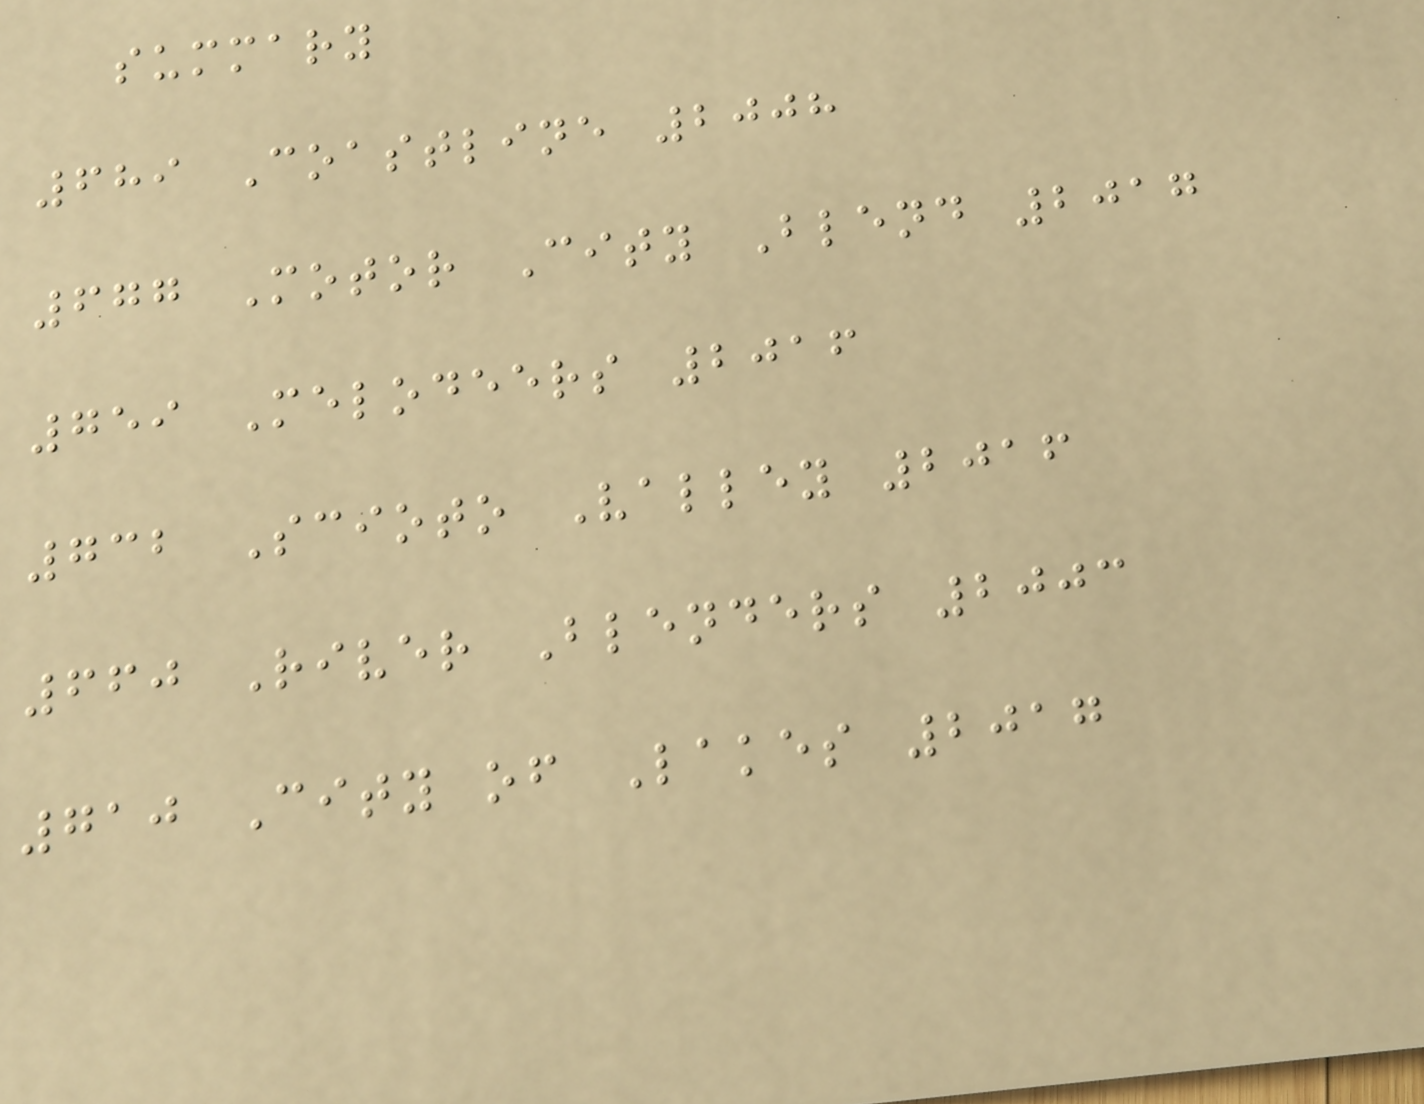summary
689 Coastline 2008
677 Motor City Blend 2017
759 Melodeers 2016
732 Scioto Valley 2016
660 River Blenders 2003
710 City of Lakes 2017
